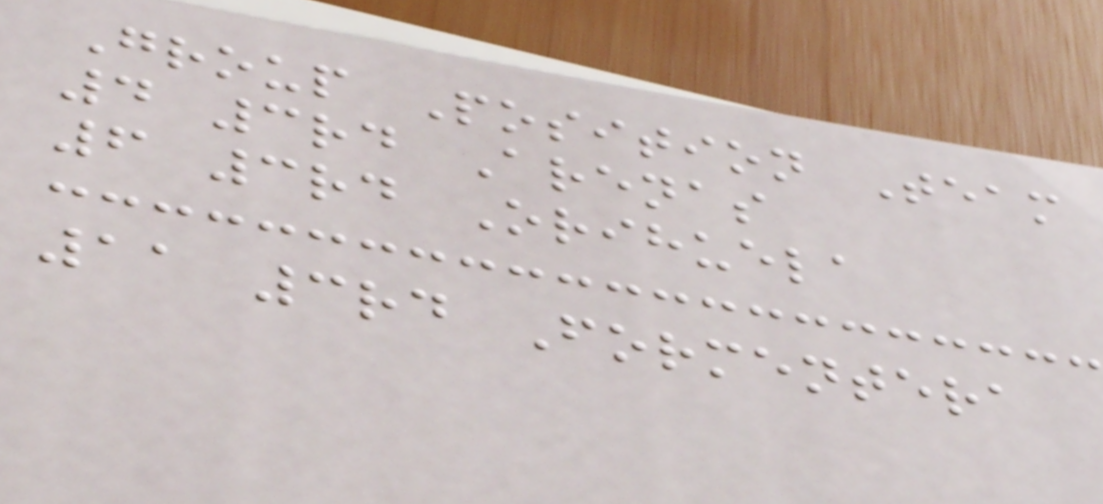Group Position Team
4 3rd Arenas
6 3rd Orihuela
11 3rd Formentera
